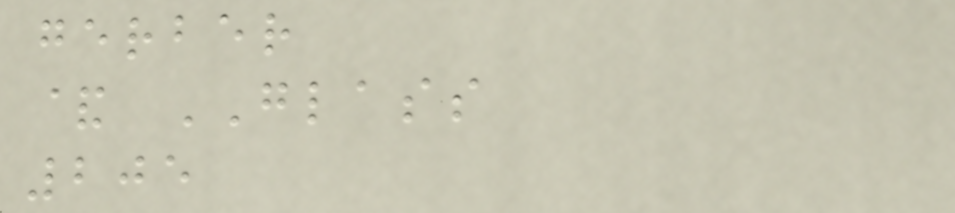gerber
& GLASS
205
